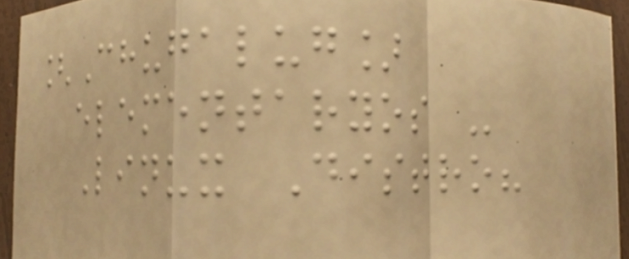[Chugalug]
elementaryos -
Linux Distro?
